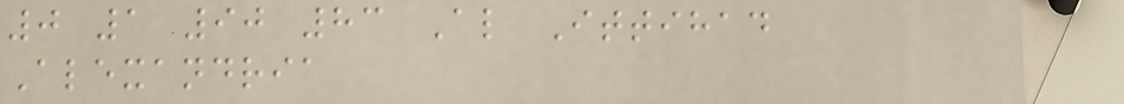0 1 90 83 Al Ittihad
Alexandria
